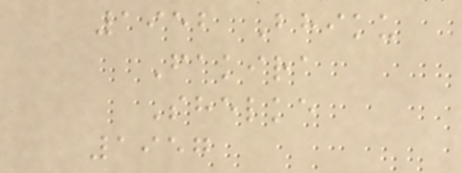1952 Bhiku
Fakira
Shelke
1957
